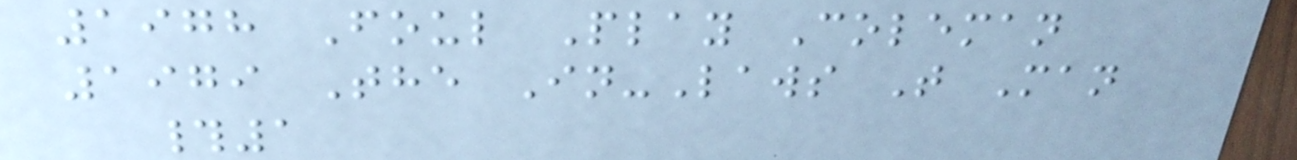1978 Foul Play Coleman
1979 The In-Laws T Man
#1
